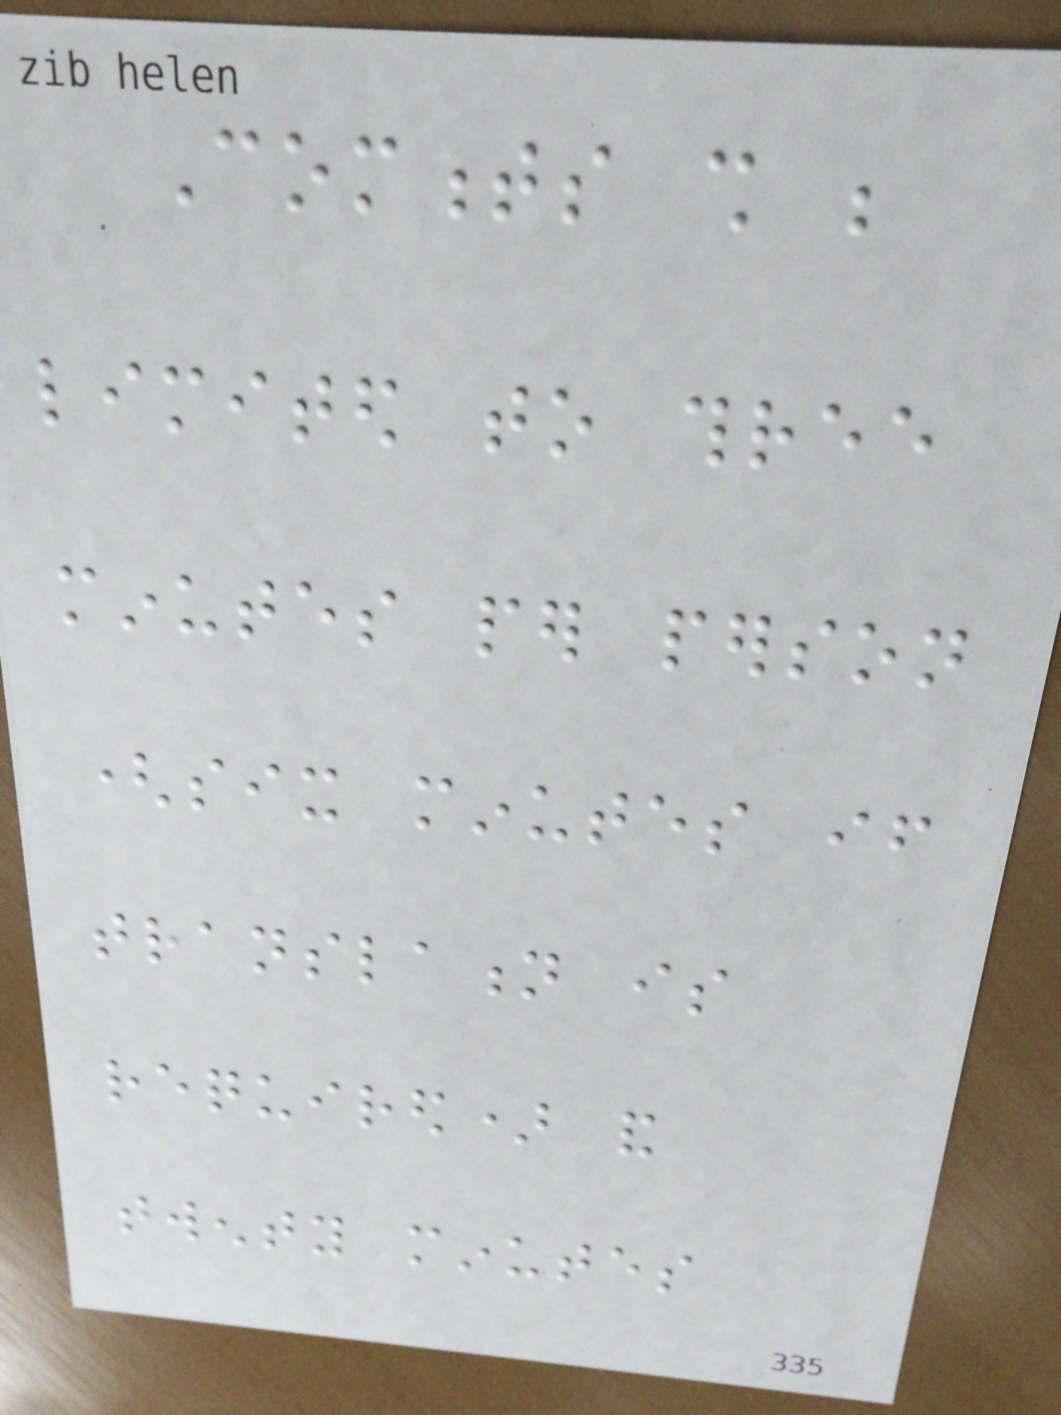Comments shall be
limited to three
minutes per person
(six minutes if
translation is
required) and
twenty minutes
